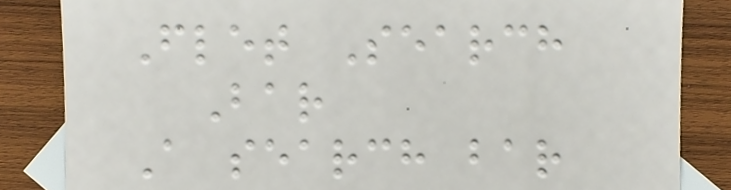Flet Search
Bar
A search bar
